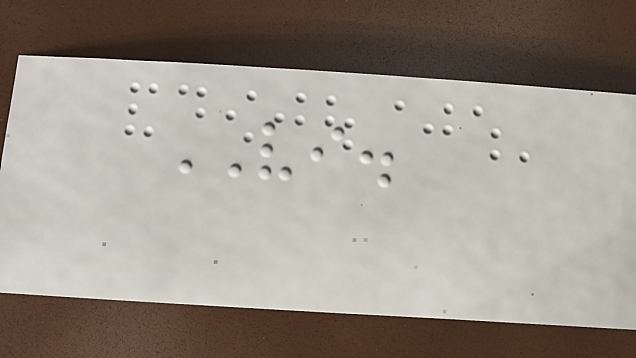VI.
